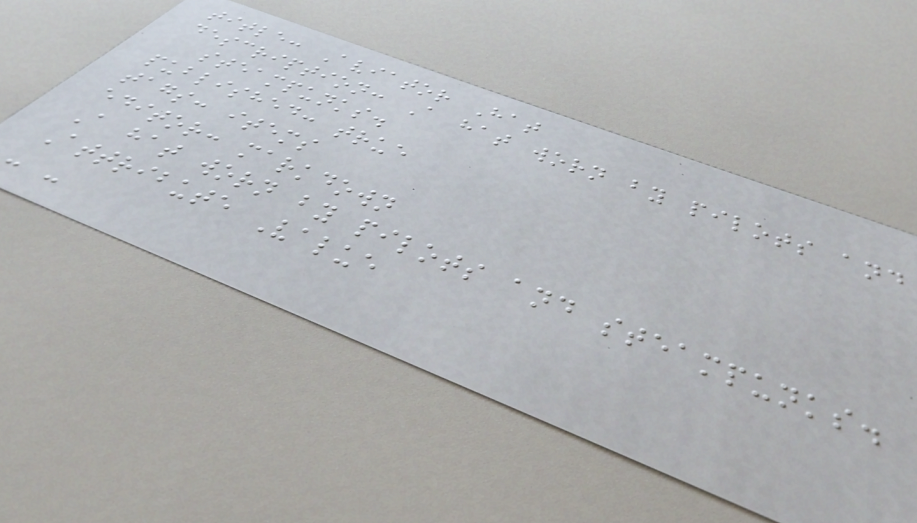title: Aviator Hat
description: A hat worn by pilots and
steampunks.
published: true
tags: items
editor: markdown
A hat worn by pilots and steampunks.
Attribute Value
- -
